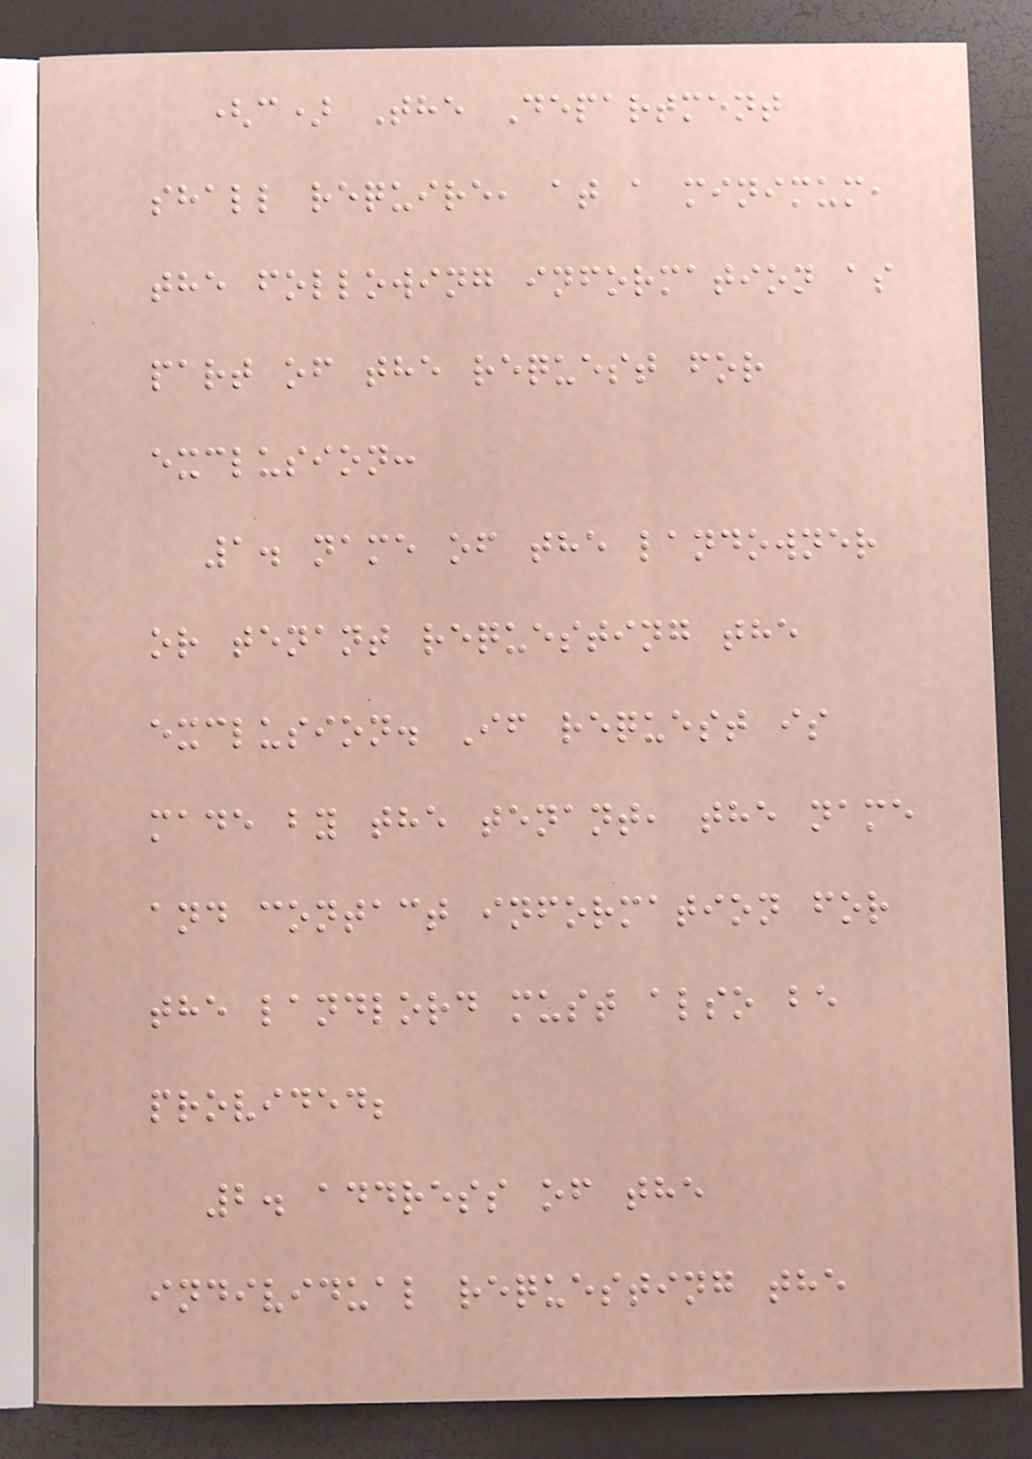(c) The Department
shall require, at a minimum,
the following information as
part of the request for
exclusion:
1. name of the landowner
or tenant requesting the
exclusion. If request is
made by the tenant, the name
and contact information for
the landlord must also be
provided;
2. address of the
individual requesting the
